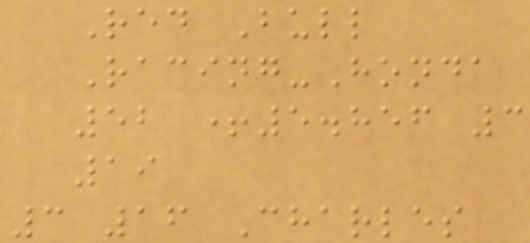Red Bull
Racing-Honda
52 +5.856 3
19
3 16 Charles
